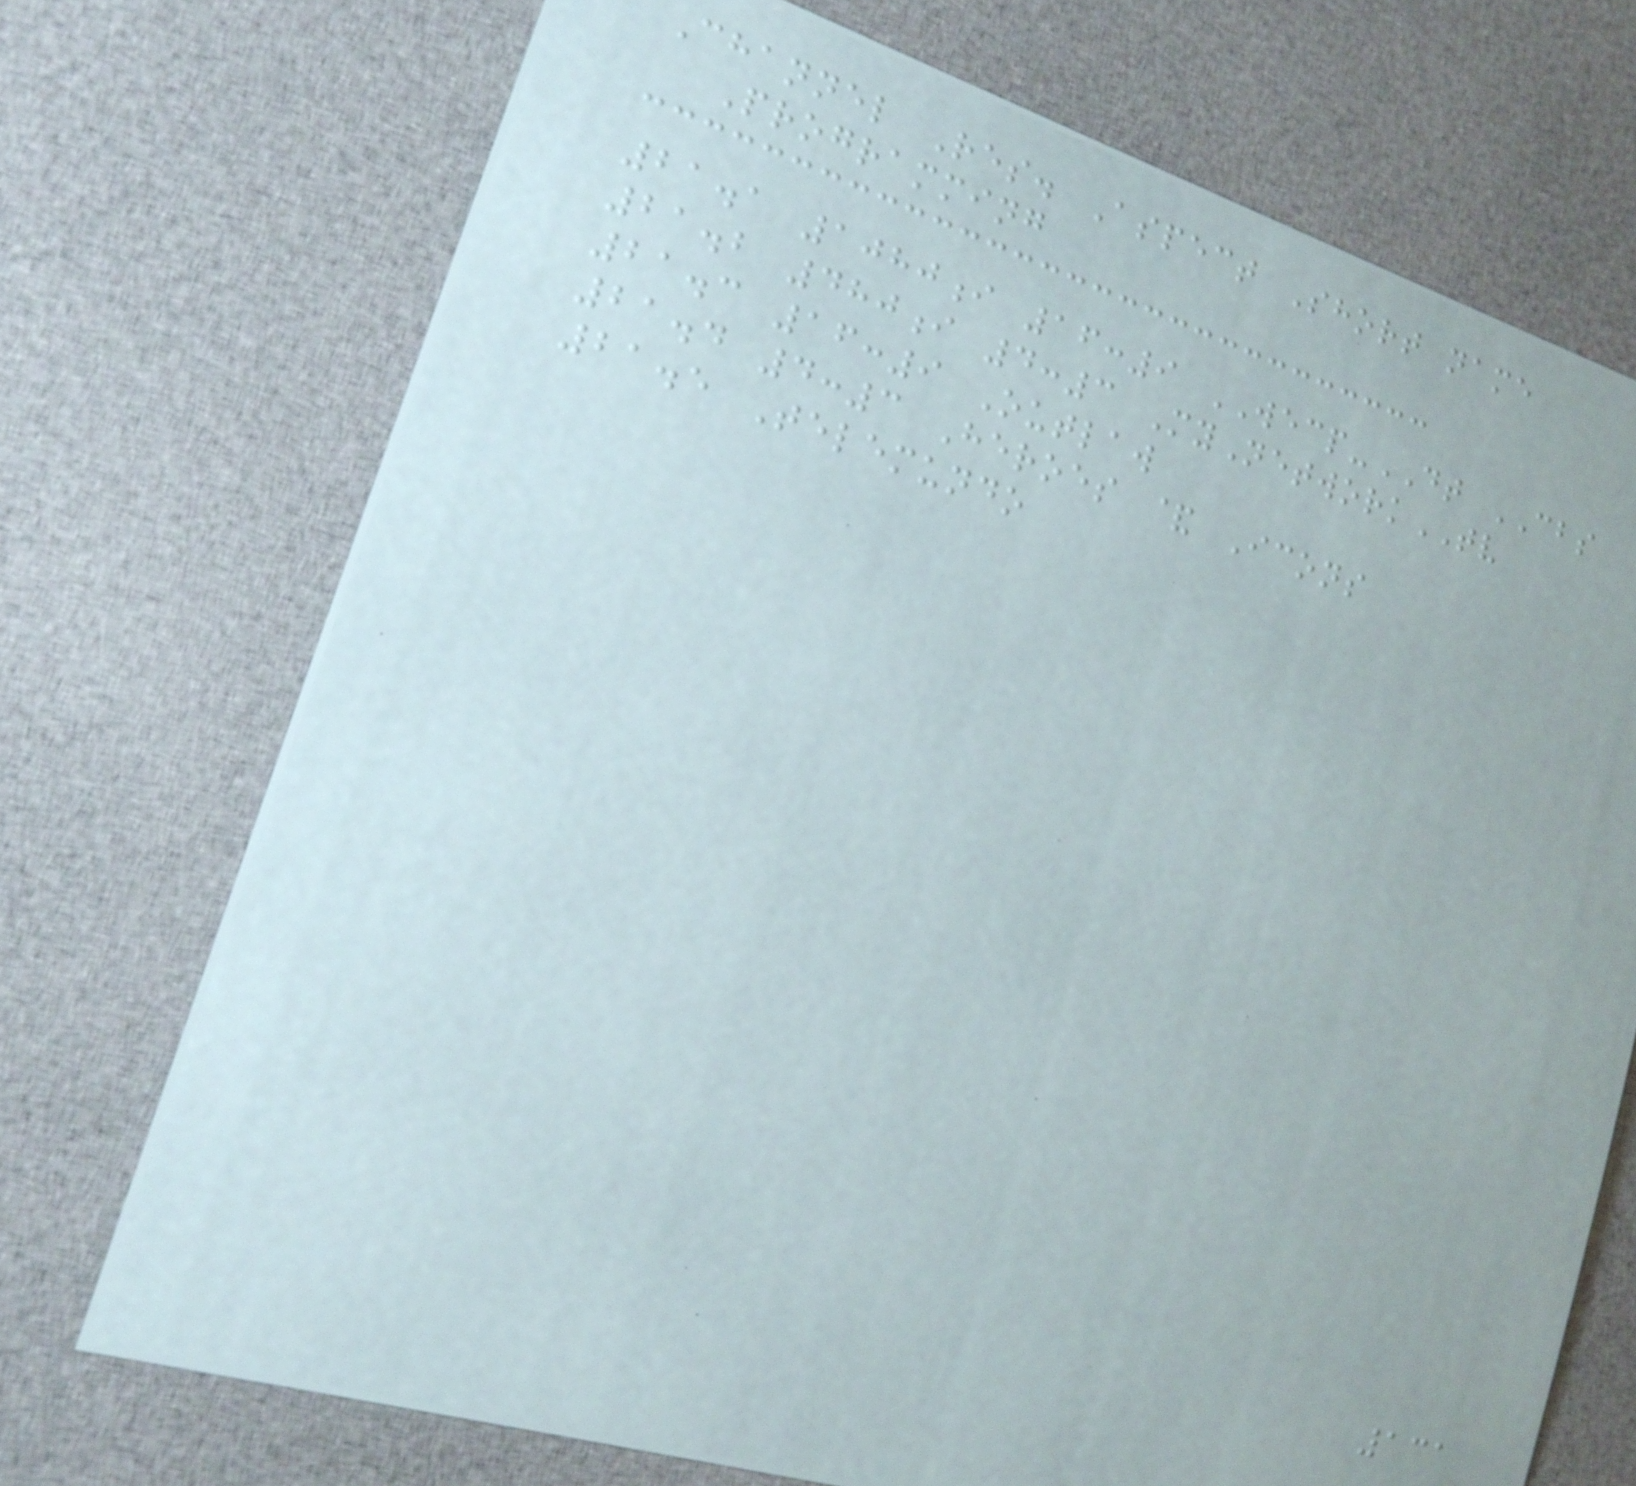Channel Res. Aspect Short name
Programming
21.1 1080i 16:9 WECP-DT CBS
21.2 480i 4:3 MyNetworkTV
21.3 16:9 Outlaw
21.4 4:3 Heroes & Icons
21.5 Telemundo
131
